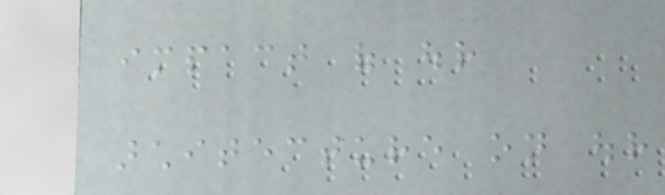impact of our
architecture on our
